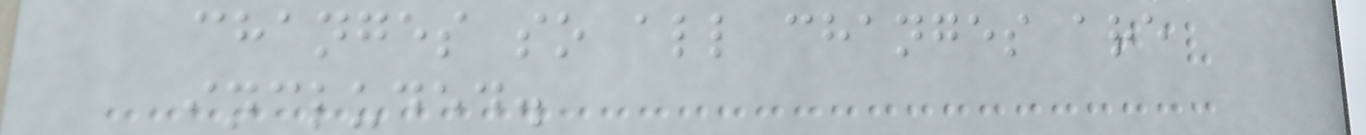changes so all changes are
included.
